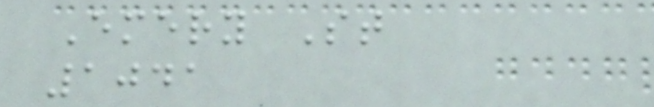Emery St
1041
